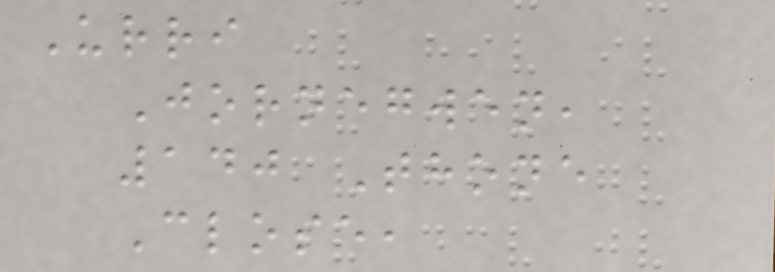Urri
Jornegwen,
140 Thone
Close,
